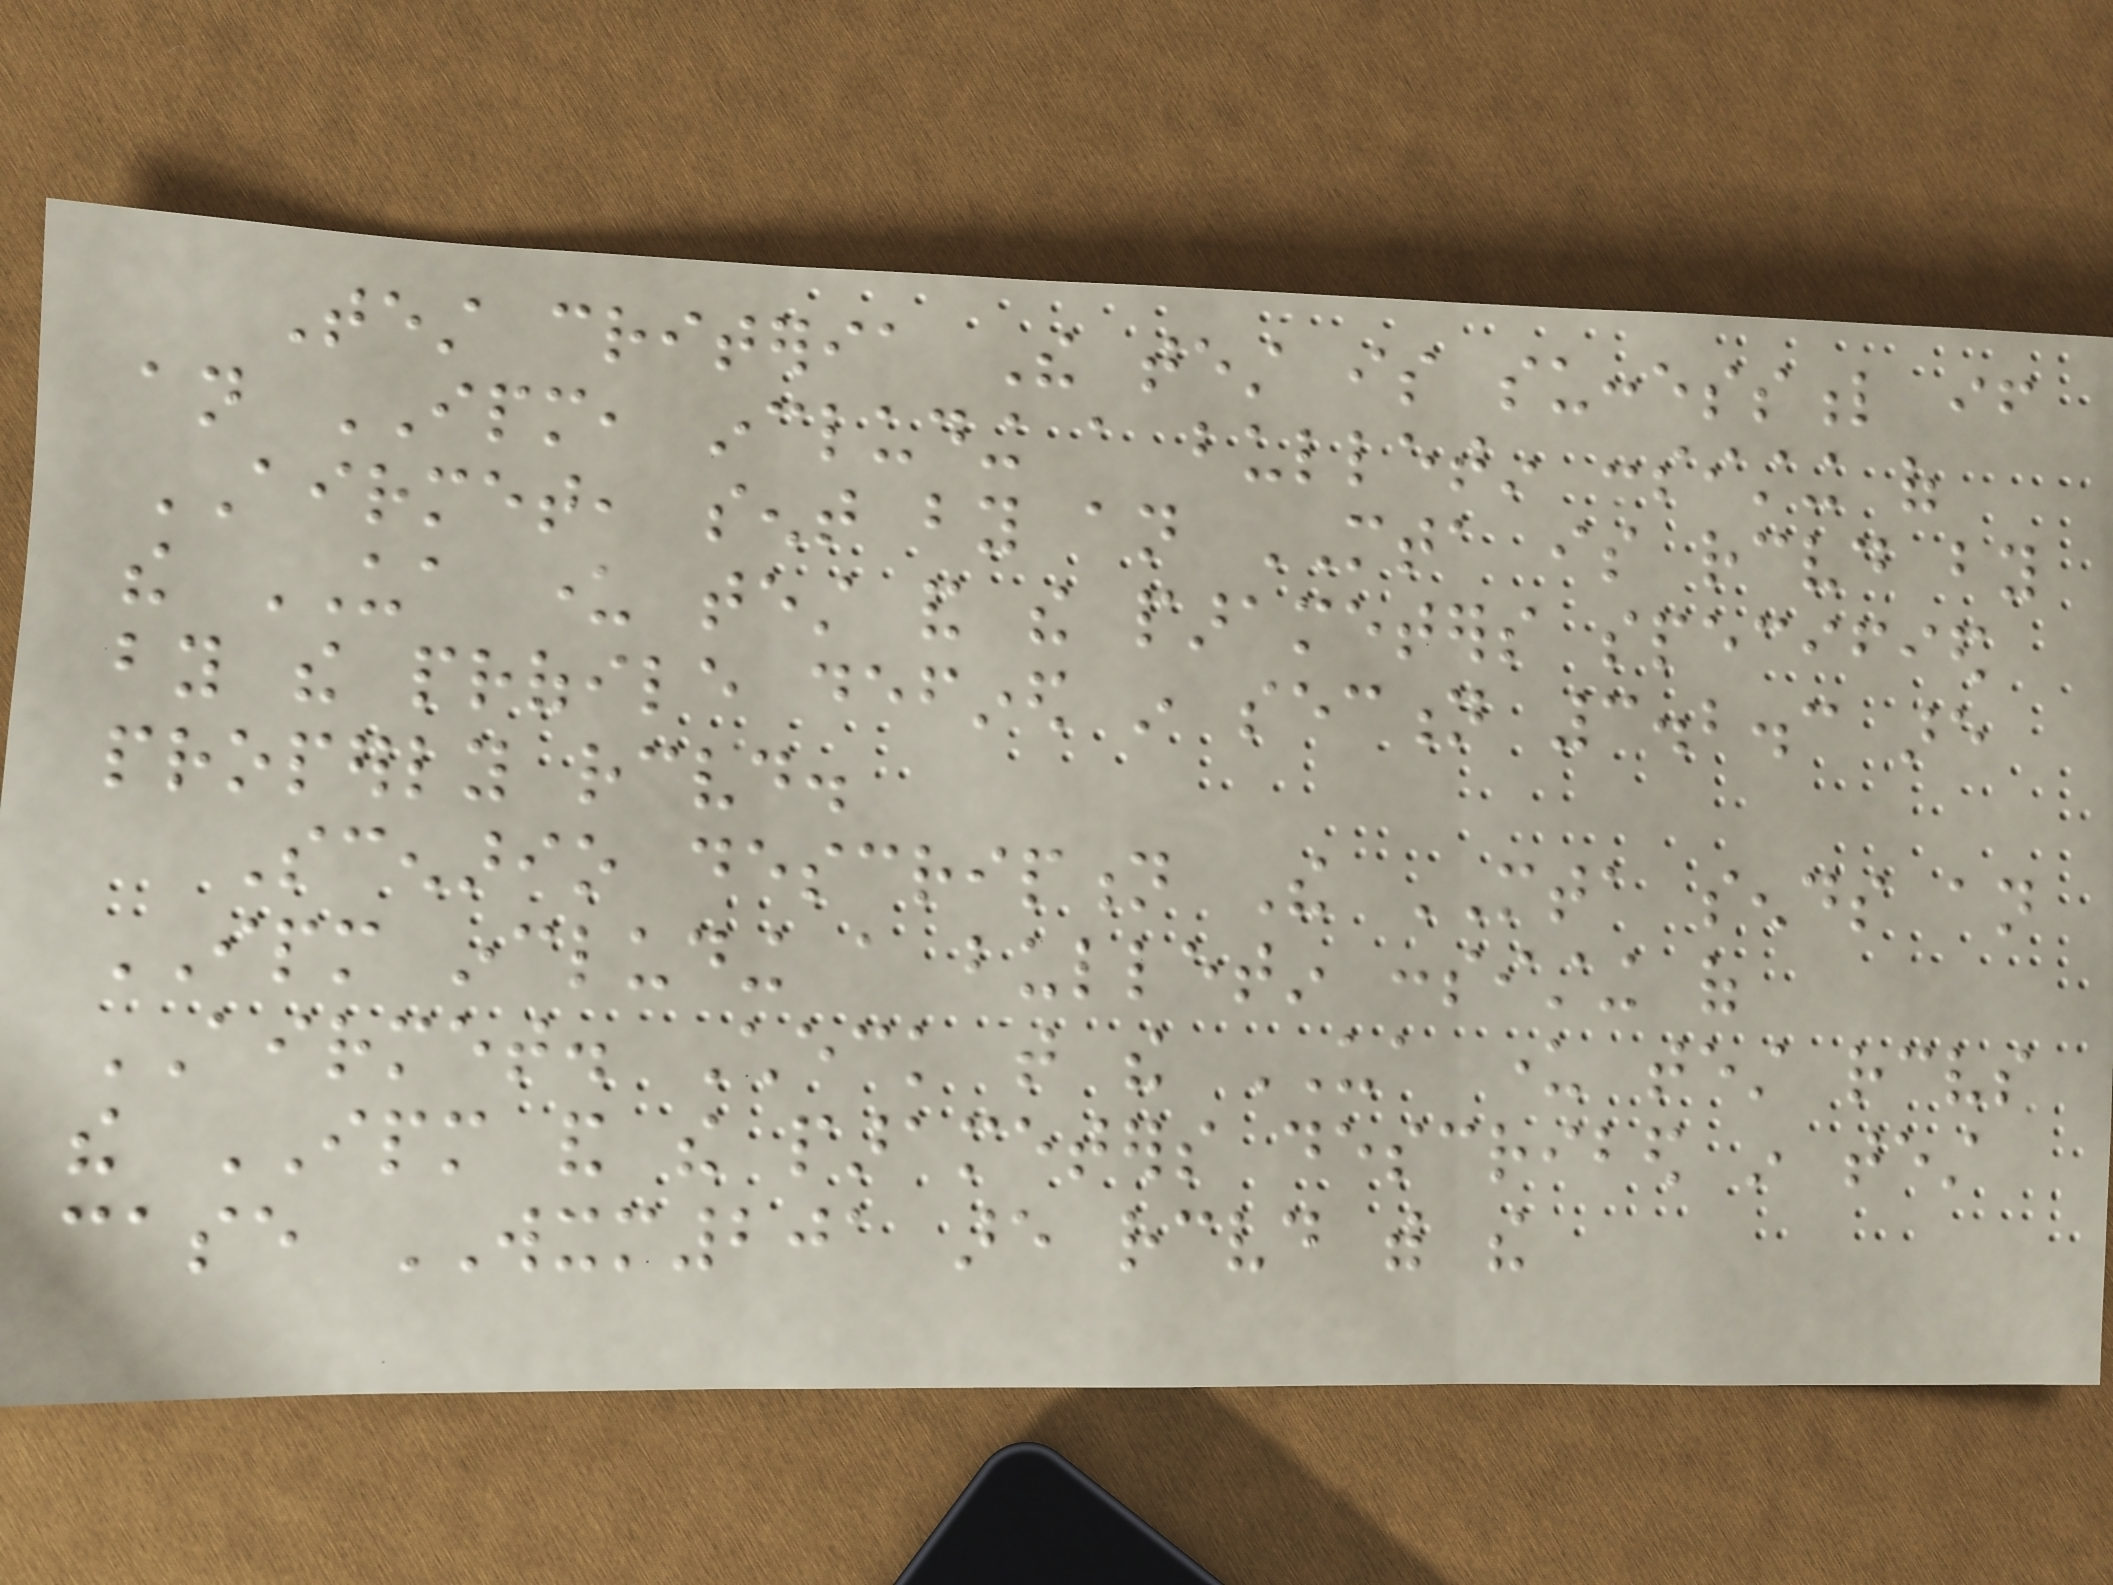Test criteria The test is successful if
an IPM, including a bulletin consisting of
AIRMET, sent by an MTA is received by
the UA under test and the parameters specified
by the profile defined in section 3.2.3 are
properly received.
Scenario description The MTA sends an
IPM including a bulletin consisting of
AIRMET. Check that the UA under test receives
the IPM and the parameters described in test
case WXM201 are received with the
